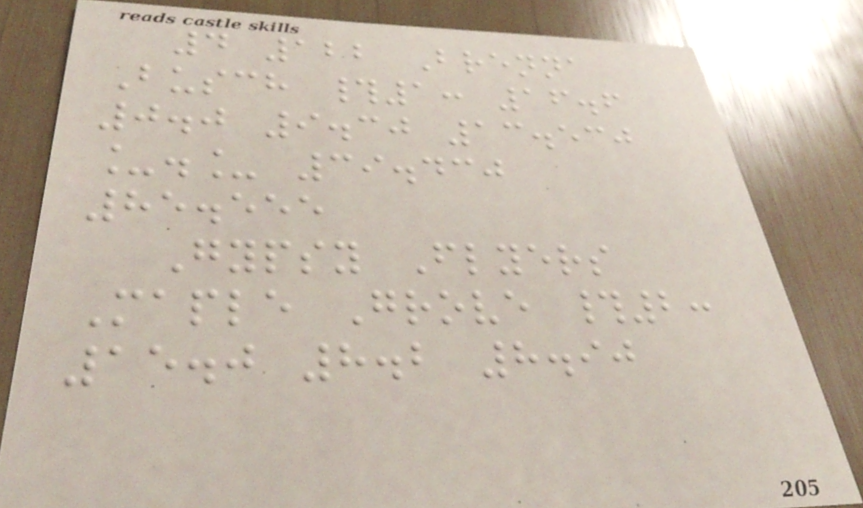4 122 Brenna
Busch #1: 16.6
0.0 9.30 13.530
_._ 39.430
85.555
Gypsy Flyers
Maple Grove #2:
15.0 8.2 8.90
